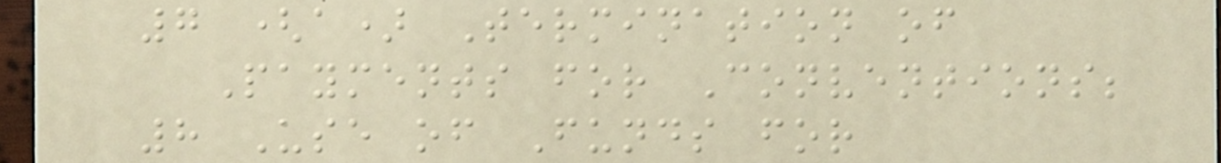7 (a) Termination of
Payments for Conventions;
8 Use of Funds for
